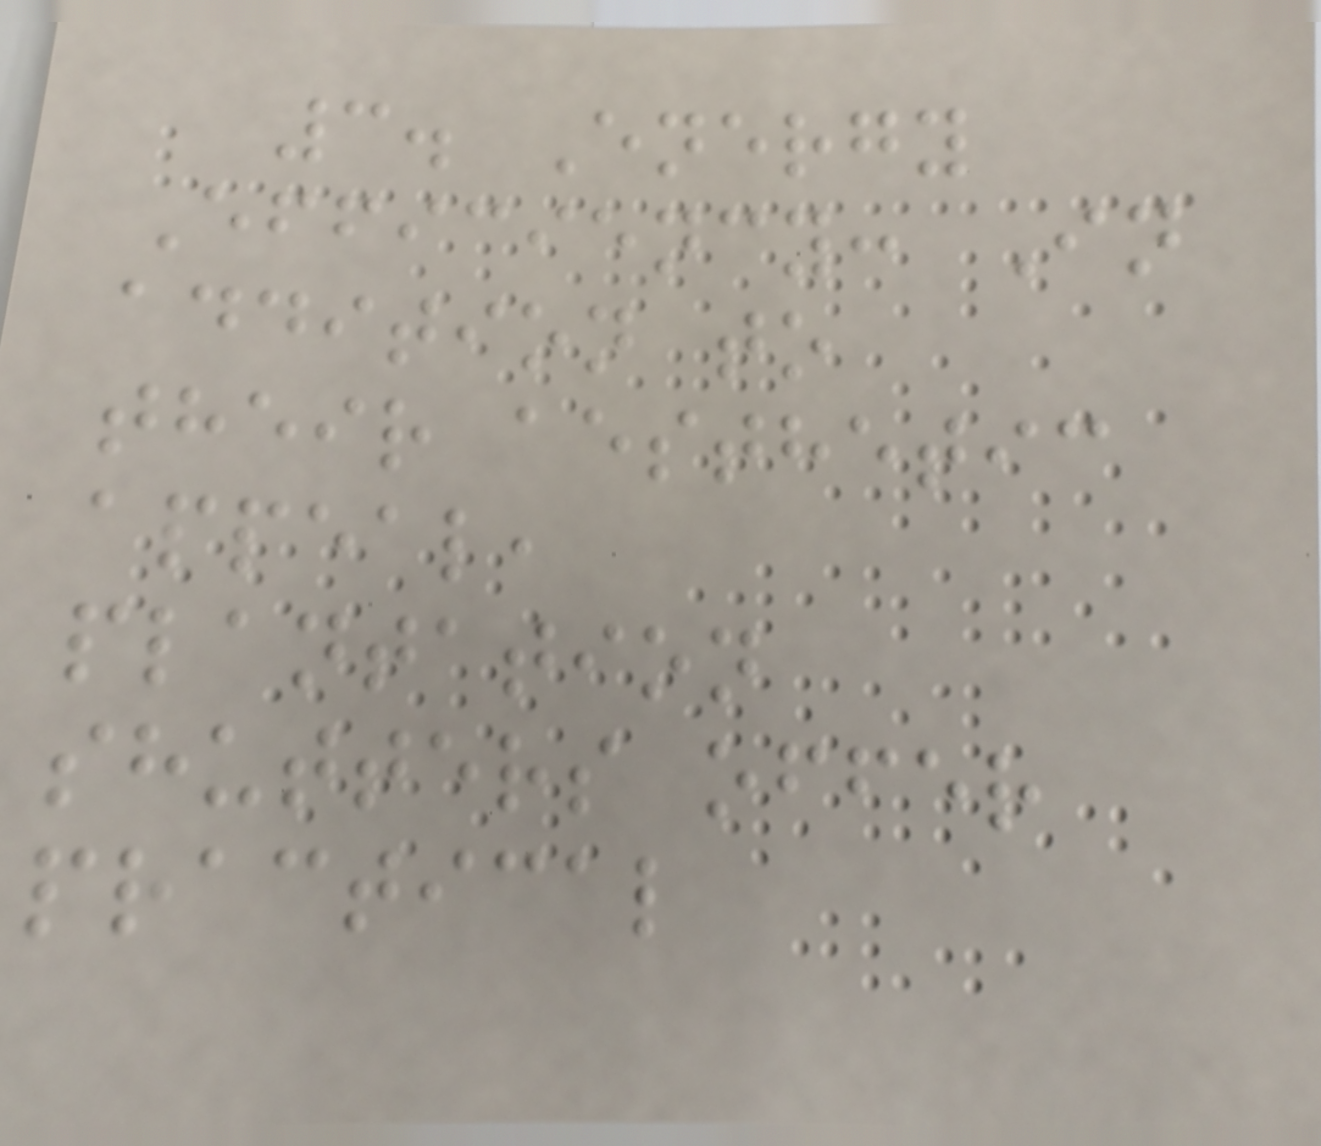3. Energy
Efficiency: In
addition to
their aesthetic
appeal,
plantation
shutters offer
practical
